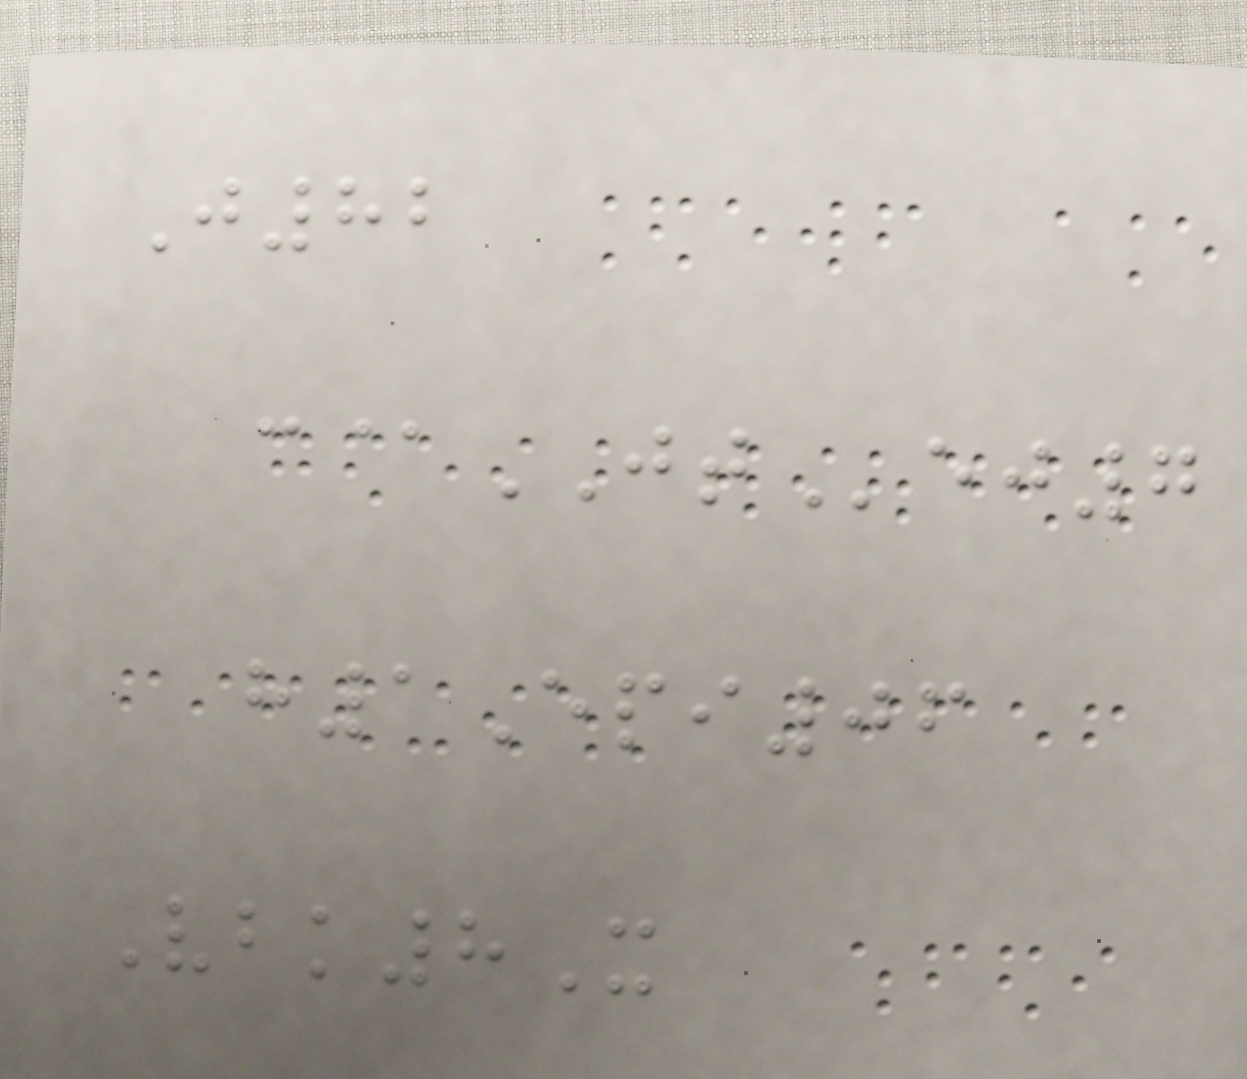J82
c@JTej7
h1Epi06
Vbk8X
